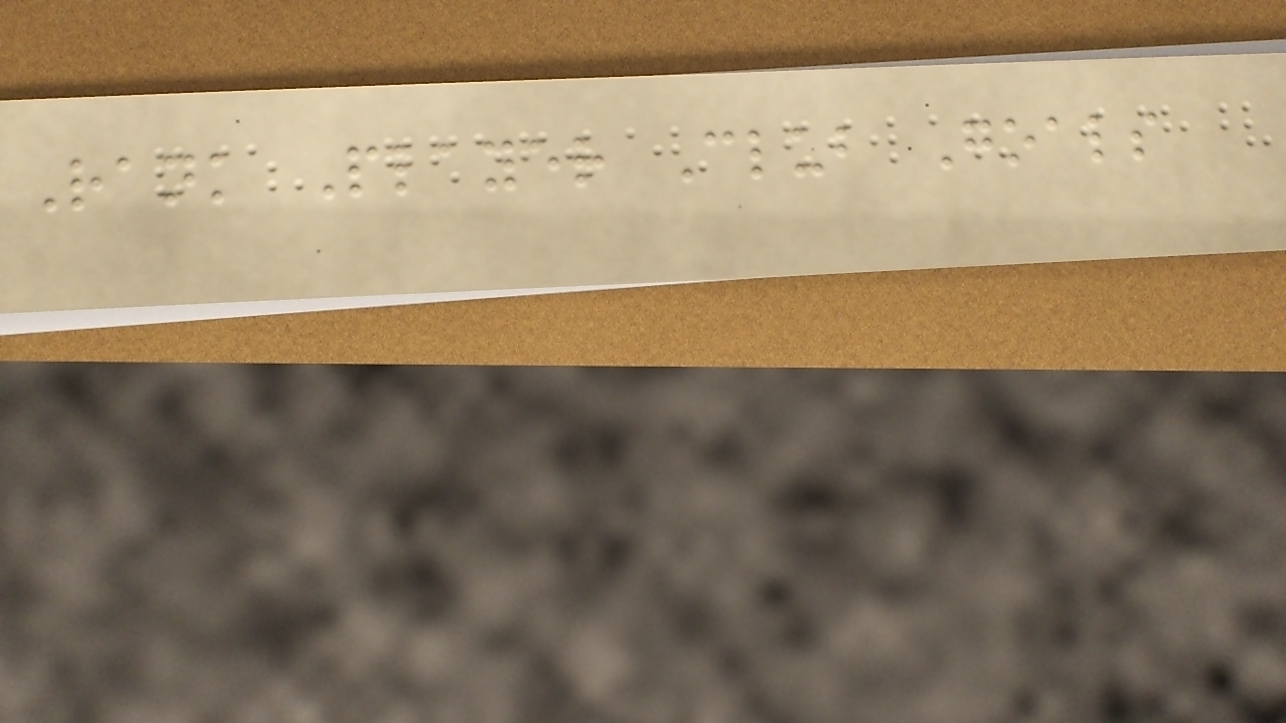Rank Player Club Goals
